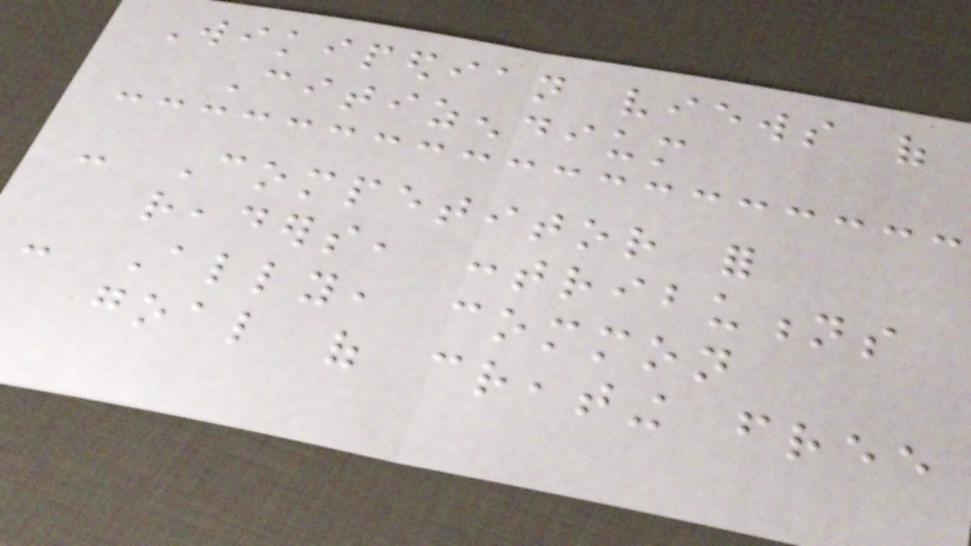Wikipedian views of
Citizendium
- Competitor for
readers, contributions
- Ally, common
goal of creating free
